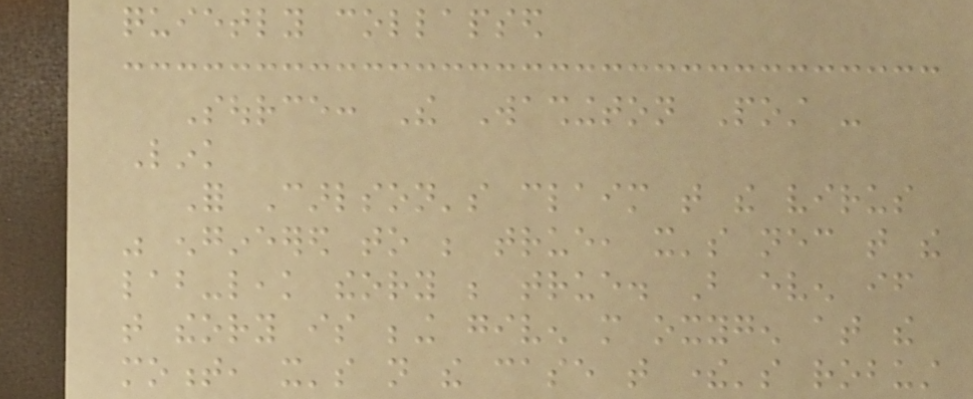quietly collapsed
Source: The Washington Post -
Link
For Carlson's claim that the virus
was engineered to be true, it's necessary that the
lab-leak theory be true. But even if
that theory is being given more oxygen at the
moment, it's not the case that there's robust
